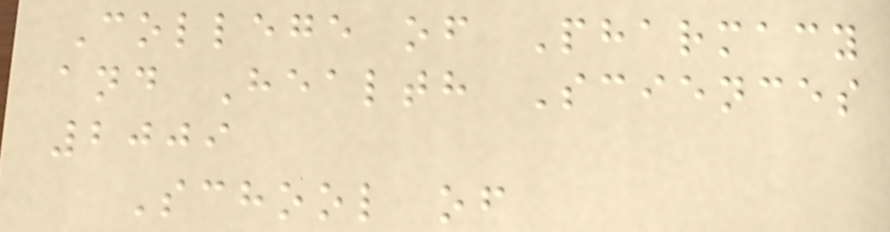College of Pharmacy
and Health Sciences
2009
School of
